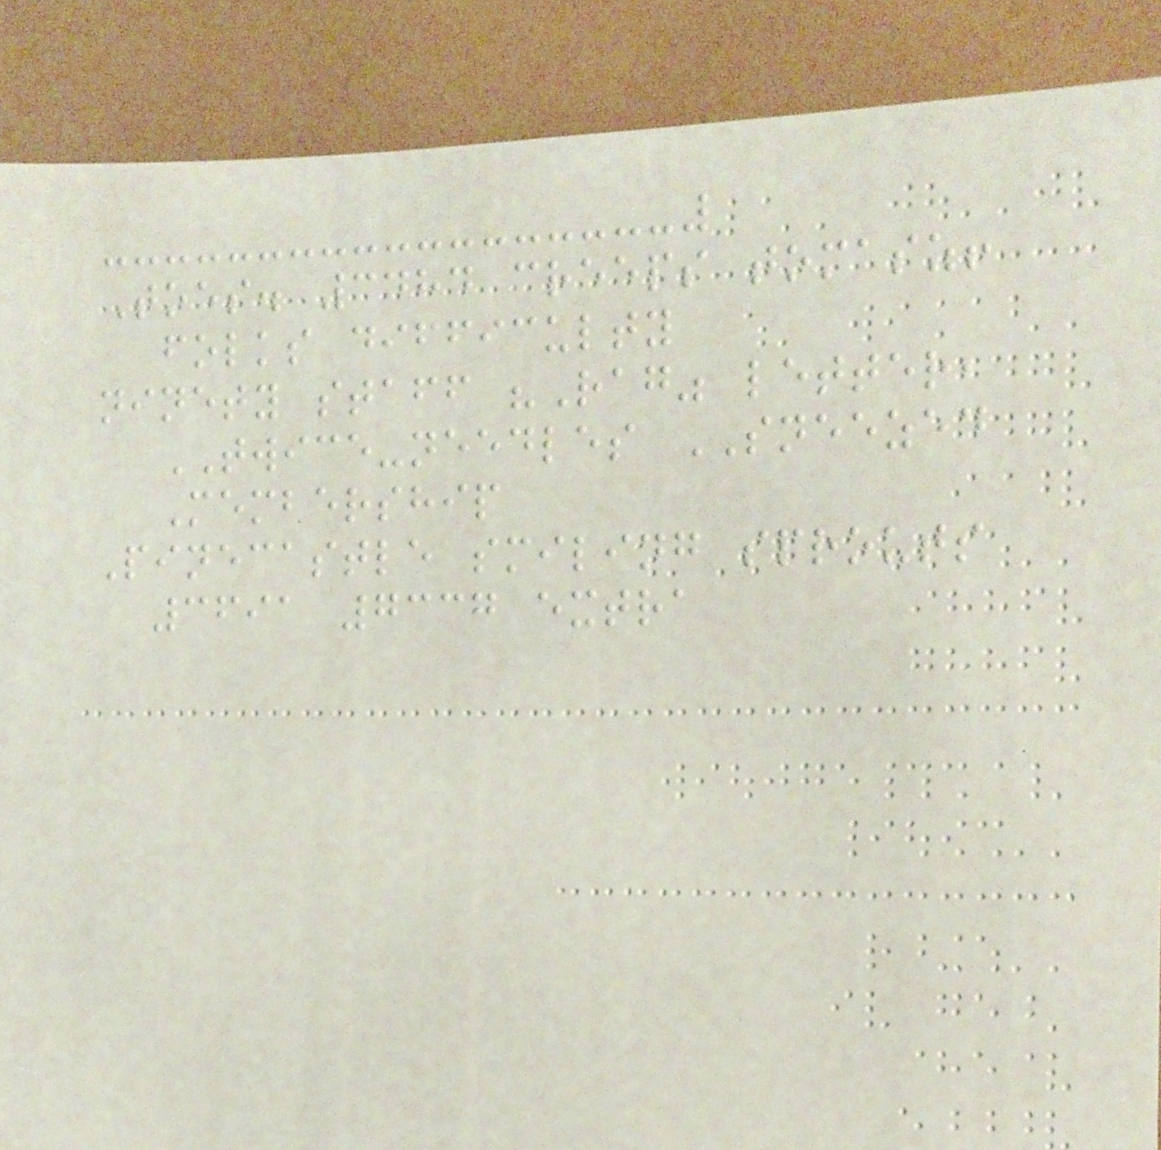Toes. 3484 creeps tomasz!
folks difficulty
ninety staff "Rag" letter,
TWICE-needles SNEEZED
Membership
Pinecastle smiling sprouts
3691 7337 extra
